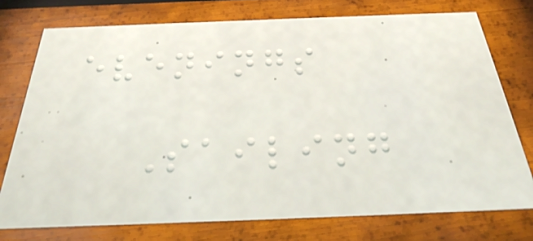evenings
Sailing
